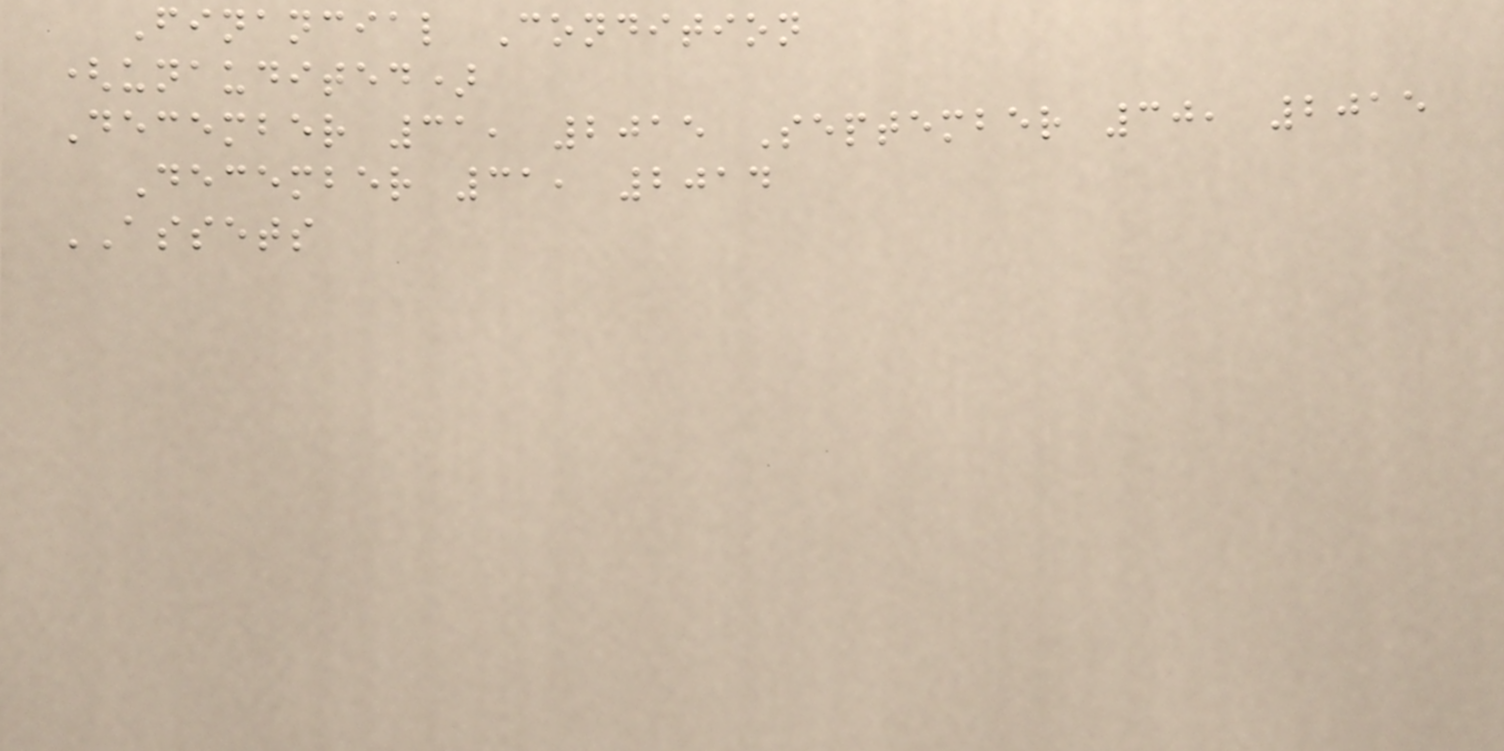Financial Condition
(unaudited)
December 31, 2015 September 30, 2015
December 31, 2014
ASSETS
